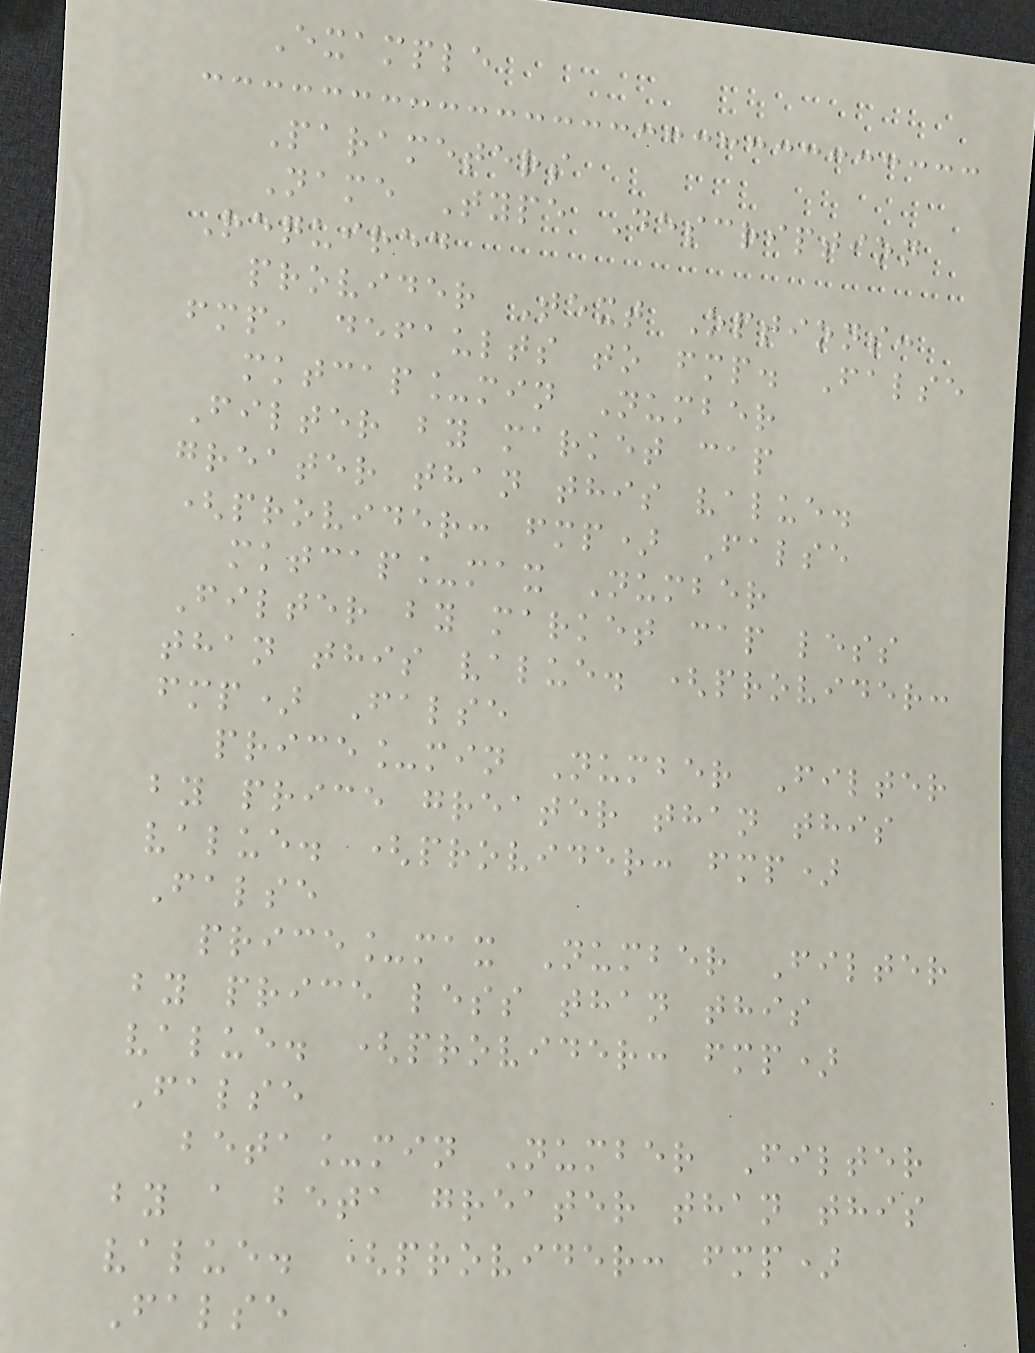Example
Parameters
Name Type Description
Required
provider Text Options:
fmp, defaults to fmp. False
mktcap_min Number
Filter by market cap
greater than this value.
(provider: fmp) False
mktcap_max Number
Filter by market cap less
than this value. (provider:
fmp) False
price_min Number Filter
by price greater than this
value. (provider: fmp)
False
price_max Number Filter
by price less than this
value. (provider: fmp)
False
beta_min Number Filter
by a beta greater than this
value. (provider: fmp)
False
